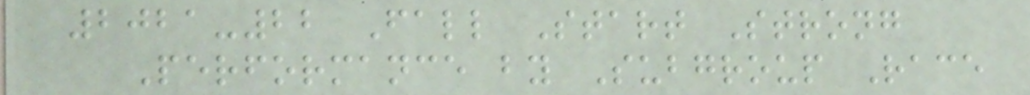2021-22 Fall Start Strong
Performance by Subgroup Race
